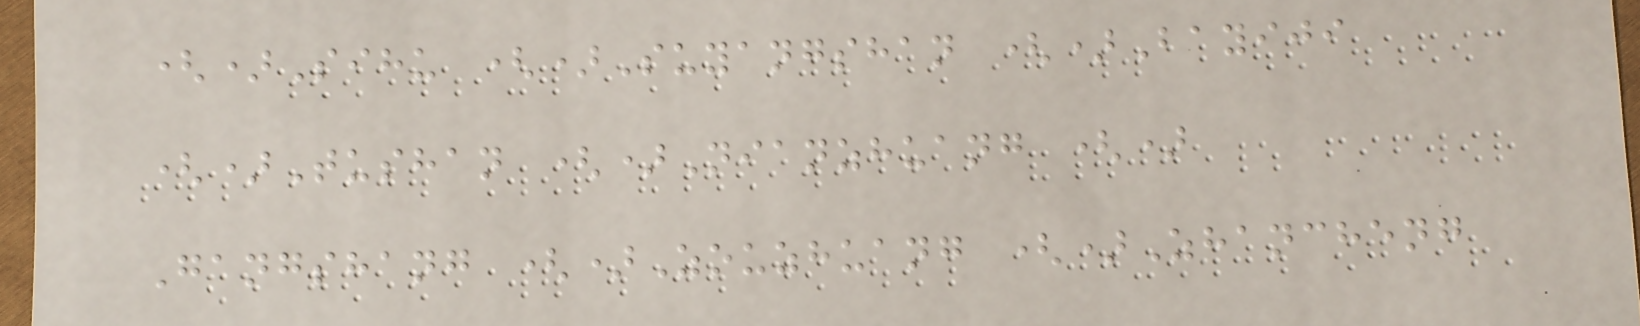()Sihu ()Suyangshan ()Bayiji
()Tushan ()Nianzhuang ()
Gangshang ()Zouzhuang ()Zhancheng
